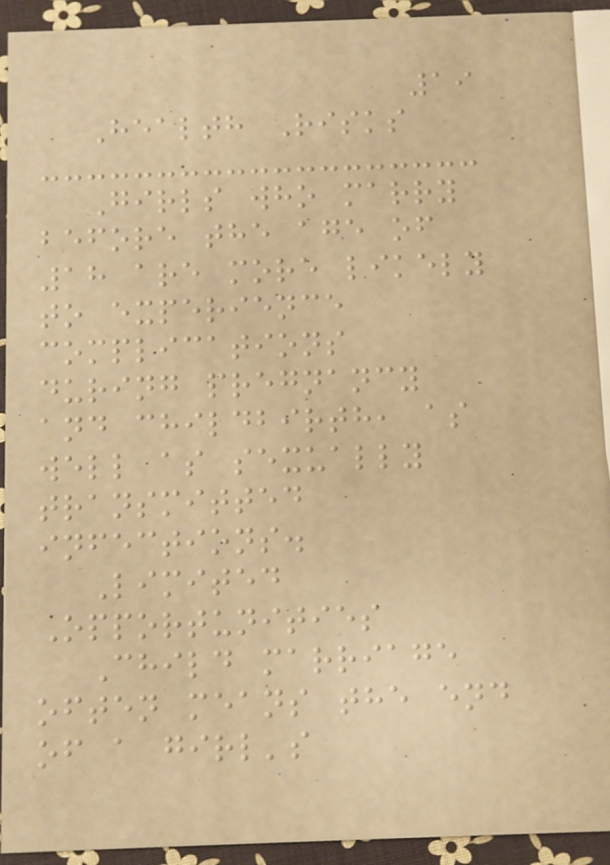19
Health Risks
Girls who marry
before the age of
18 are more likely
to experience
complications
during pregnancy
and childbirth, as
well as sexually
transmitted
infections.
Limited
Opportunities
Child marriage
often means the end
of a girl's
